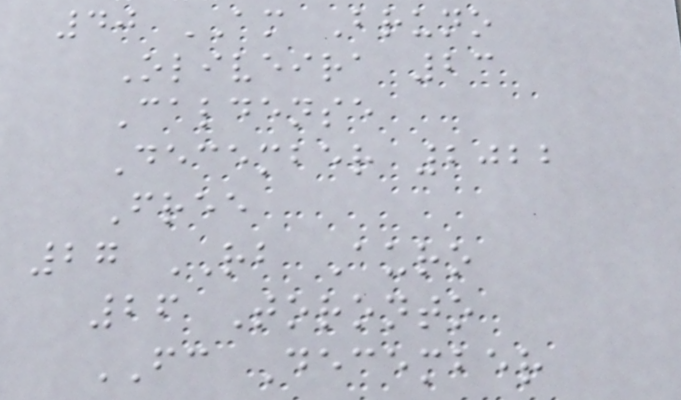40 AM Bruno
Oliveira 23
Caldense
December 2022
Free
27 RB Auro
26 Toronto
FC December
